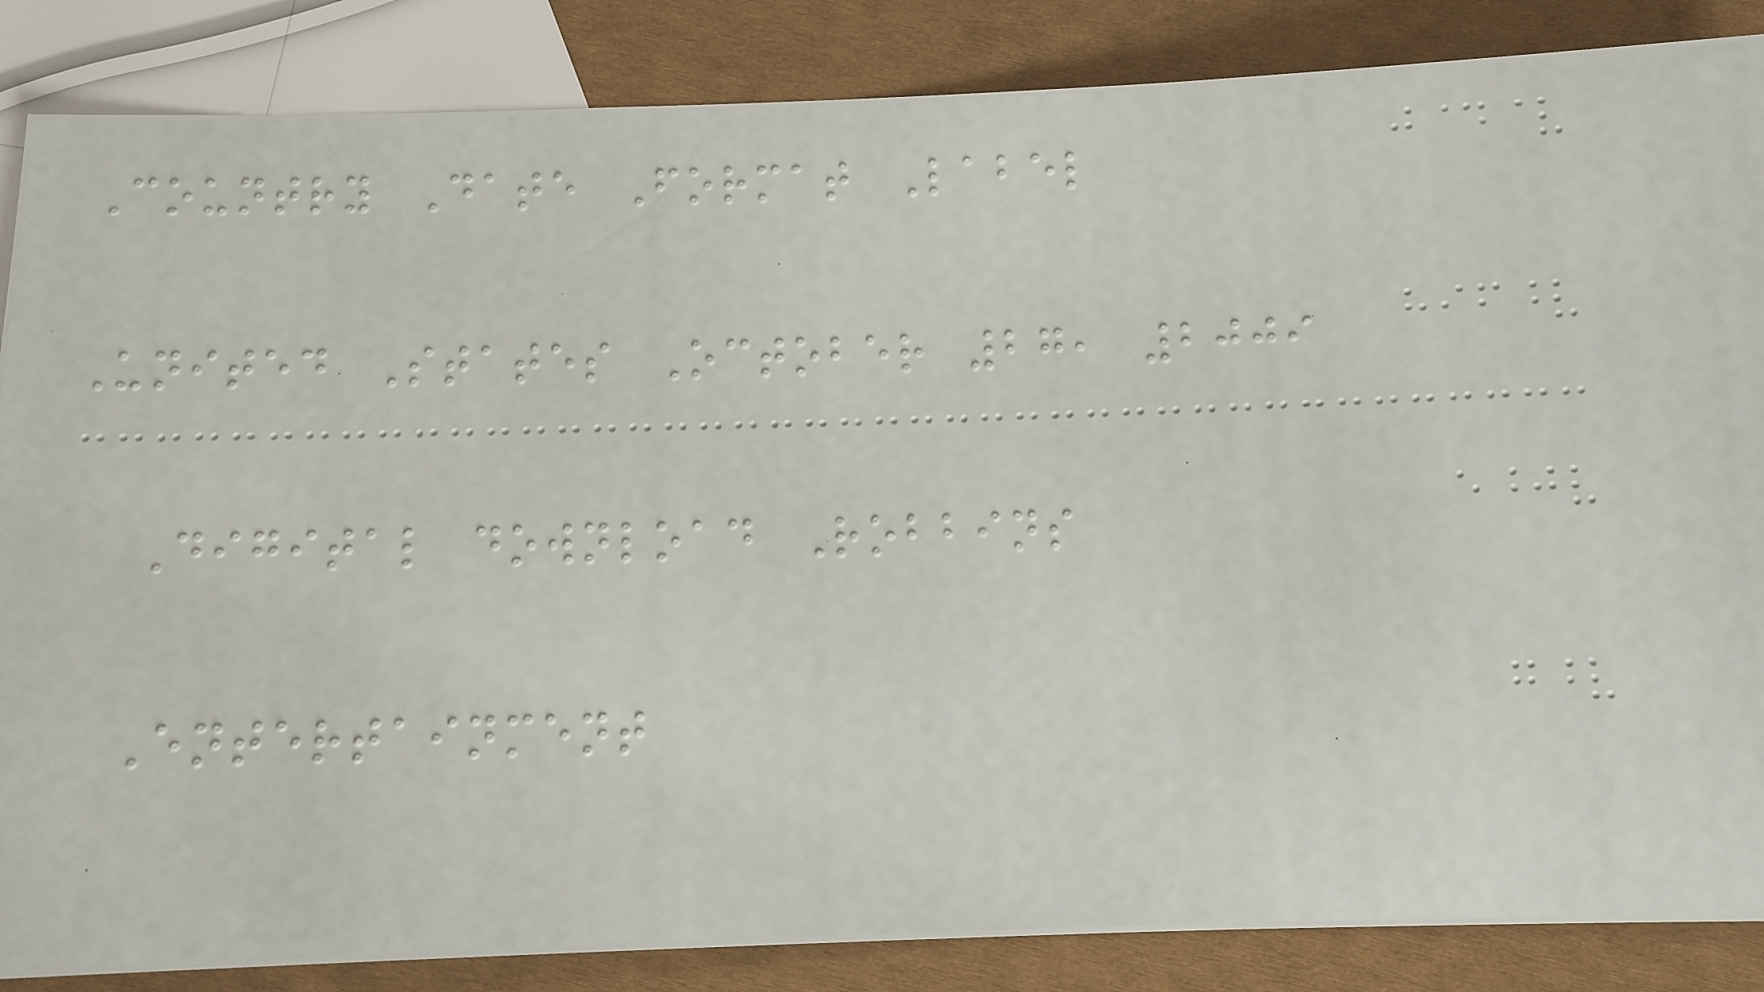Country Date Format Label
United States October 27, 2009
Digital download Robbins
Entertainment
